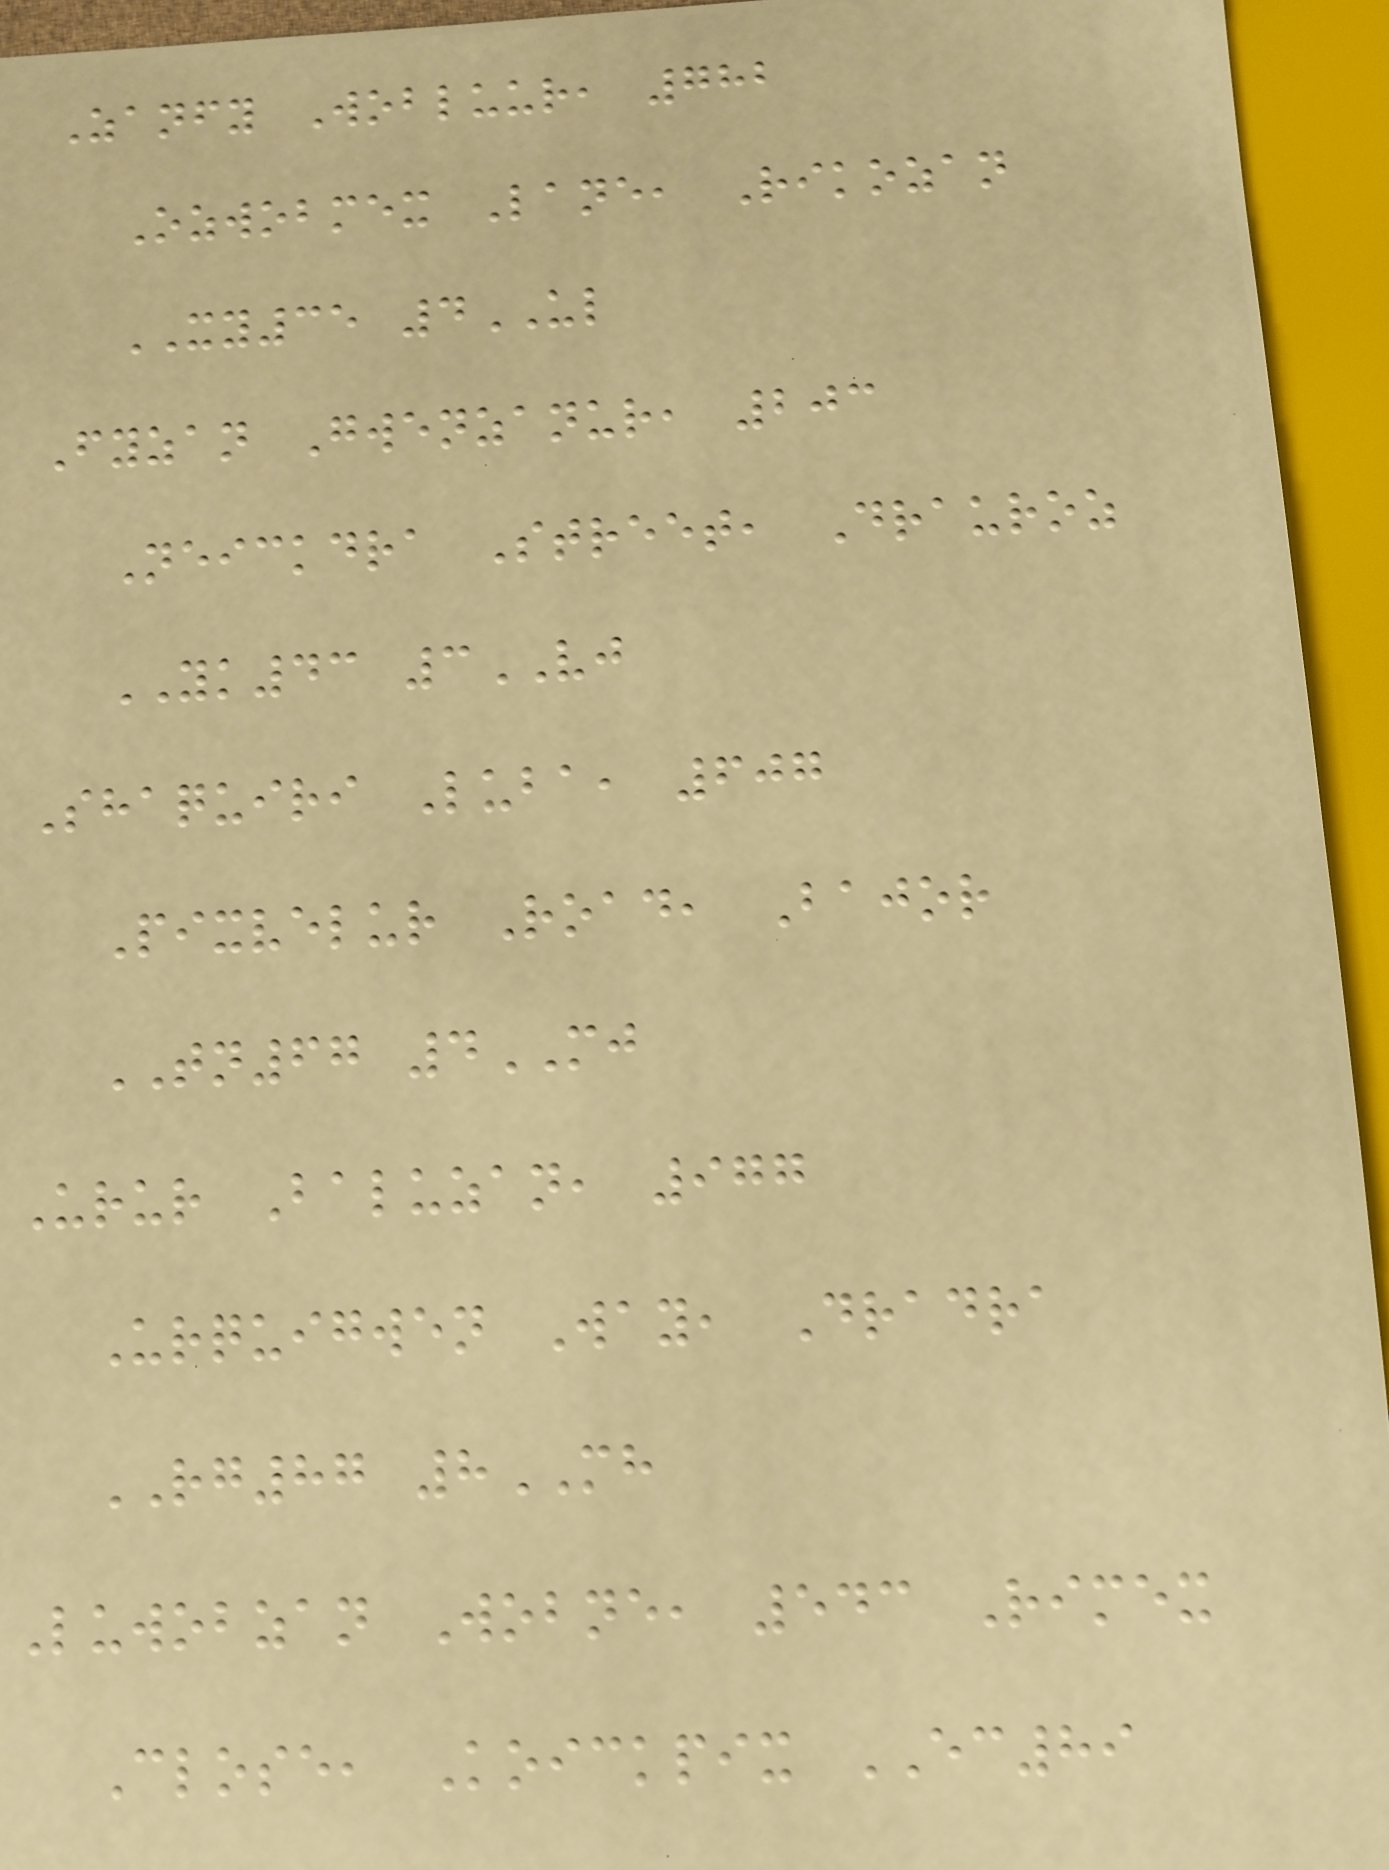Zanfy Wobluur, 782
Ozwobmex Lane, Rikozan
XY35 4UL
Fyzan Gwenzanur, 203
Neickdra Street, Drauroz
YK43 3VJ
Shaquiri Luba, 607
Pixvelur Road, Bajor
TN67 4MJ
Urur Baluzan, 977
Urquigwen Way, Dradra
RG87 8MH
Luwobzan Wobne, 543 Rimex
Close, Koickpix EC89
